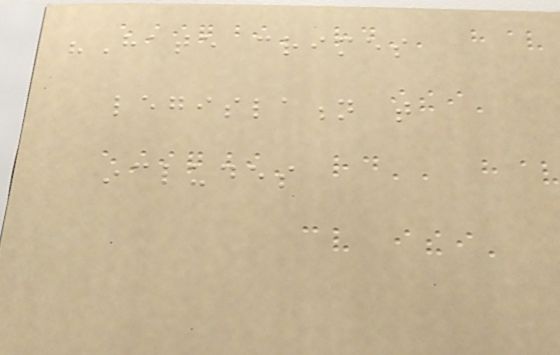"Hate crimes
legislation that
includes
